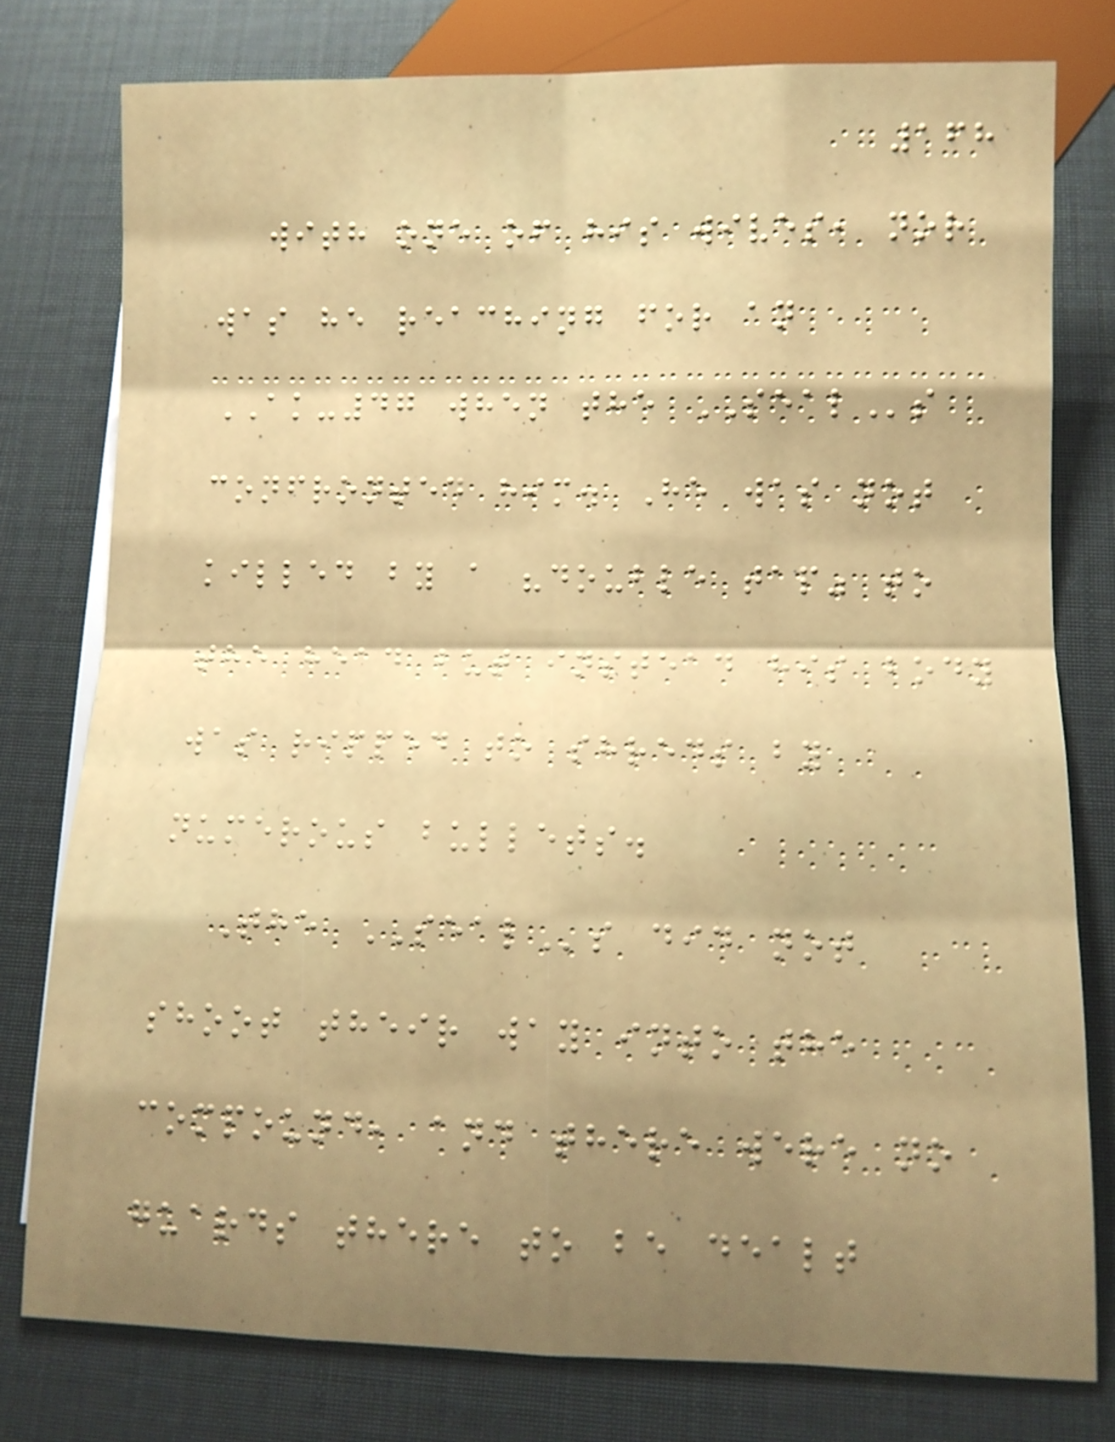168
with one of his wives, nor
was he reaching for an
AK-47 when the SEALs
confronted him. He was not
killed by a "double tap" to
the head but instead his body
was ripped to shreds by
numerous bullets.
The SEALs did not
shoot their way into the
compound, and there were no
guards there to be dealt
